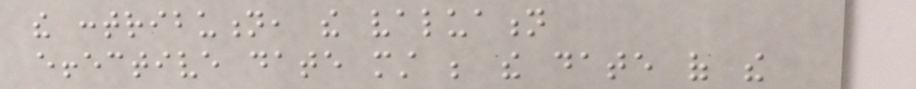the contribution, the valuation
effective date must be the date of the
